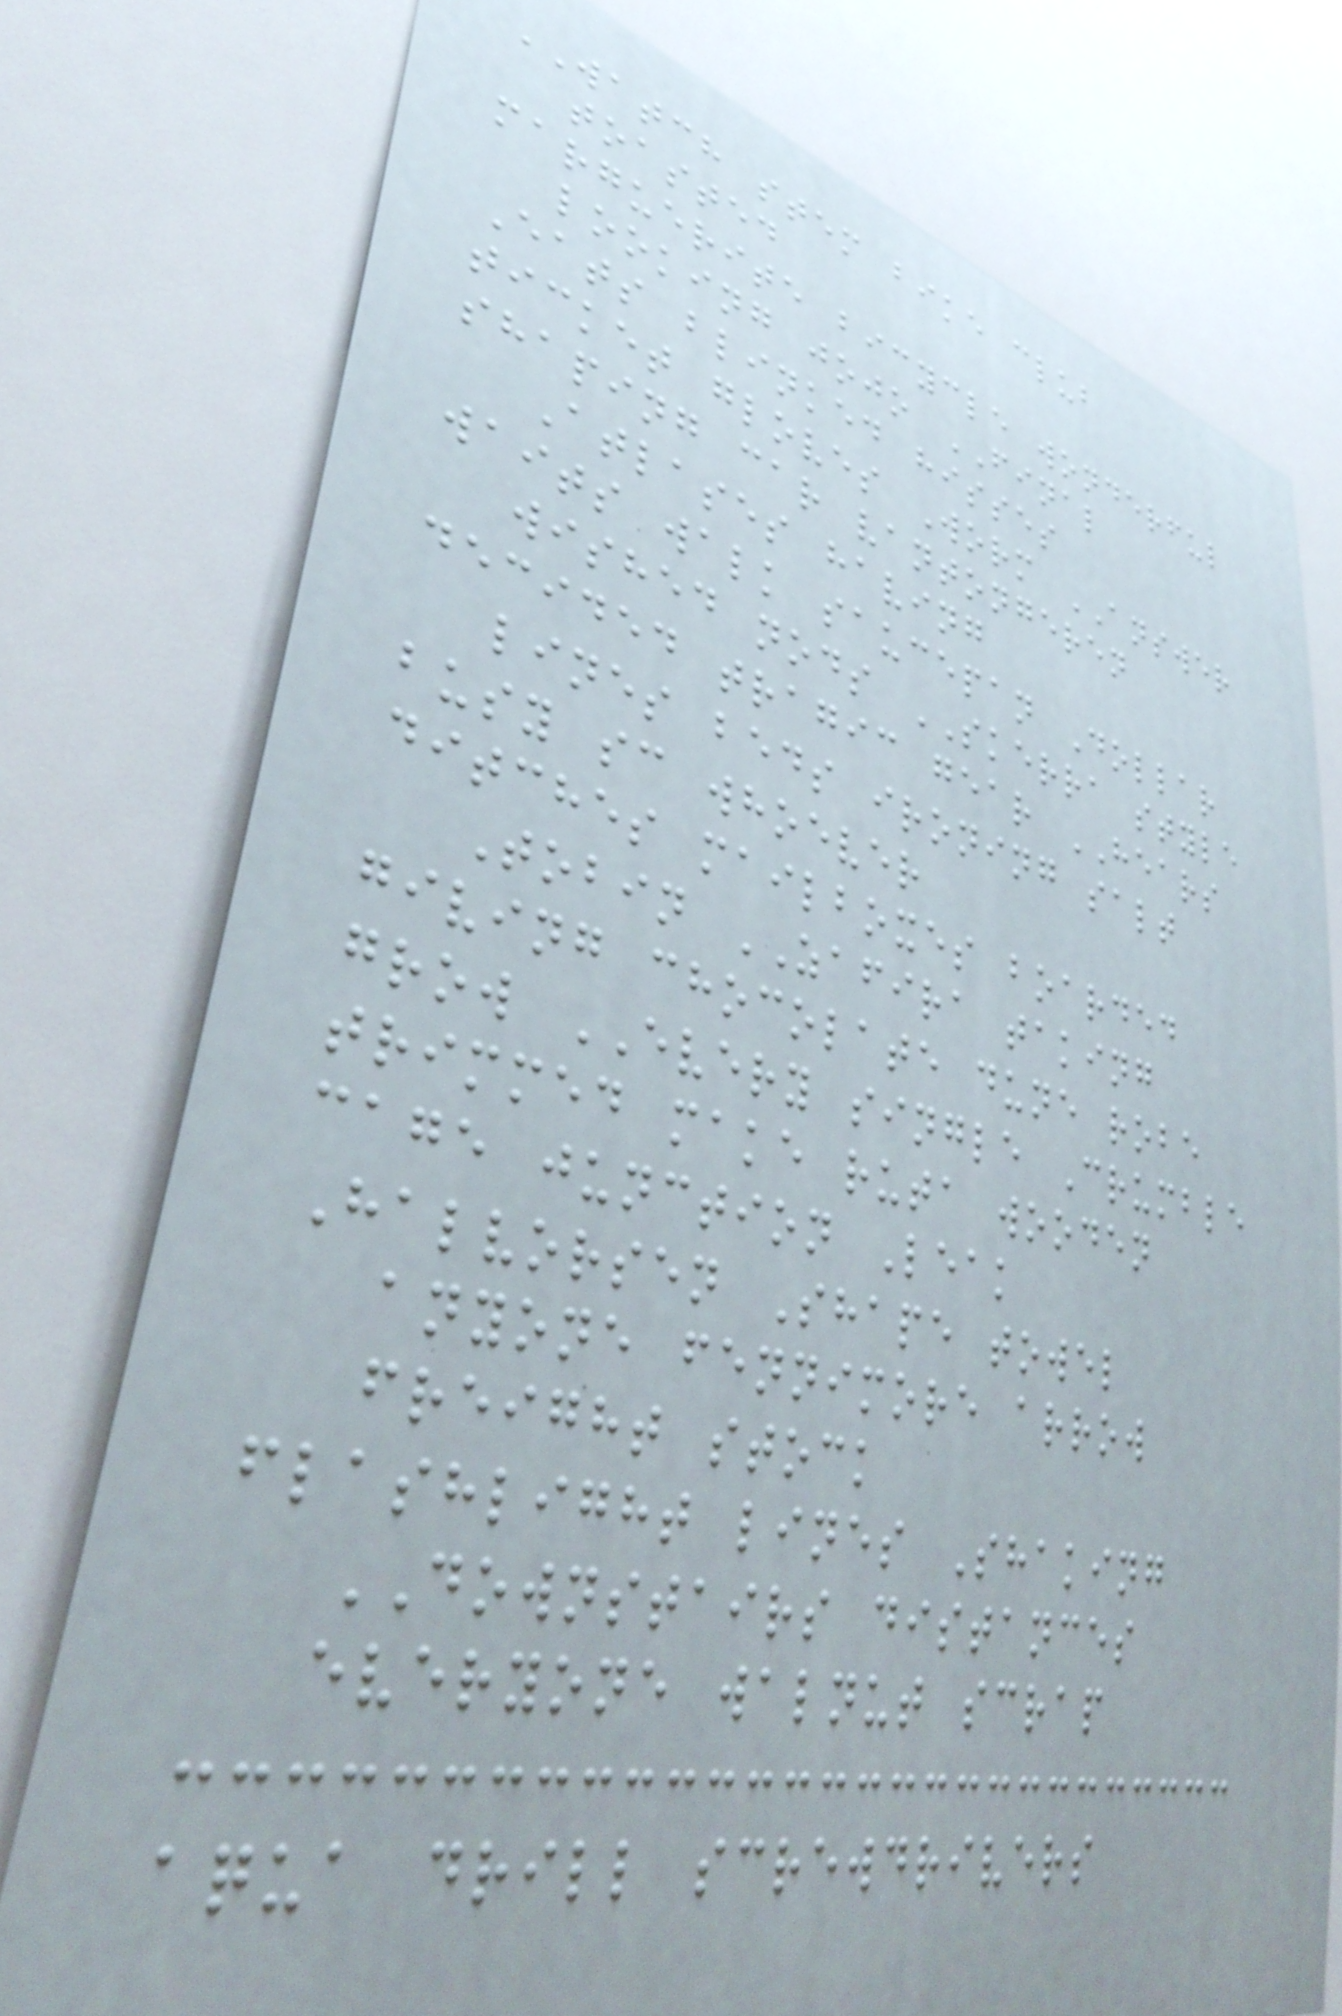WATCH stem bike club
toasted
marguerite bicycle wonderful
looking jojo FINAL
Eats blinked hisses
ticket gloves Worm ANSWER
shaping car vantongeren
Atlases having
waits walk saucepan Dollar
wished nods SKERRA style
decided tragic gear HEARS
lines beds ironing salt
busy sc whoever
ditches mailboxes boarded
Tobin ZAFIRA taking
giving chocolate dune robe
grow EVERY single Crumble
trimmed make ruta wooden
cage junction Leak
Halvorsen Shape towel
anyone fennimore arrow
freight stock
flashlight lines Shaking
DOWNSTAIRS distances
everyone walnut scrap
aqua drill screwdrivers
